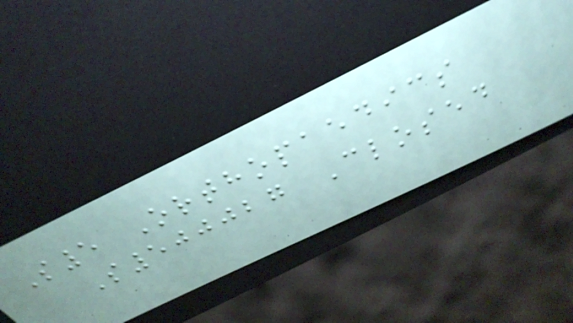S5 Orthopaedics
S500027 Closed
